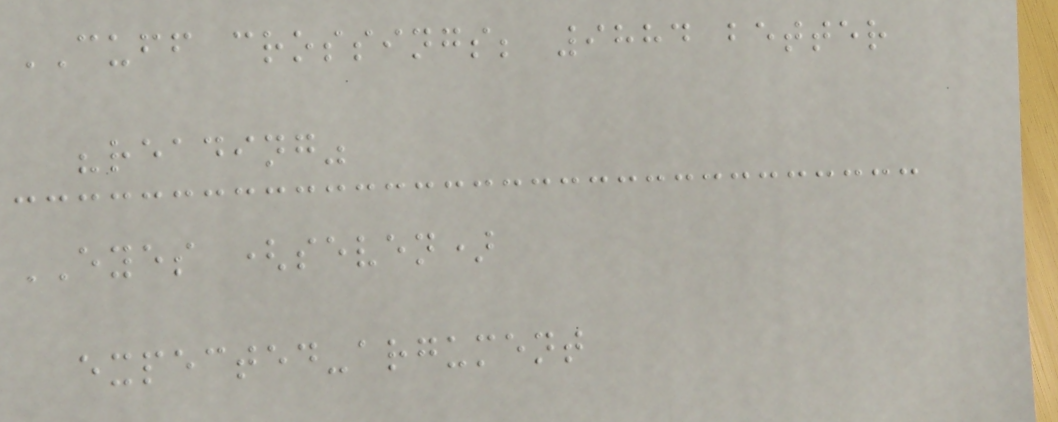CUFF crossings; 9884 better
"reading"
EYES (seven)
expected-argument
